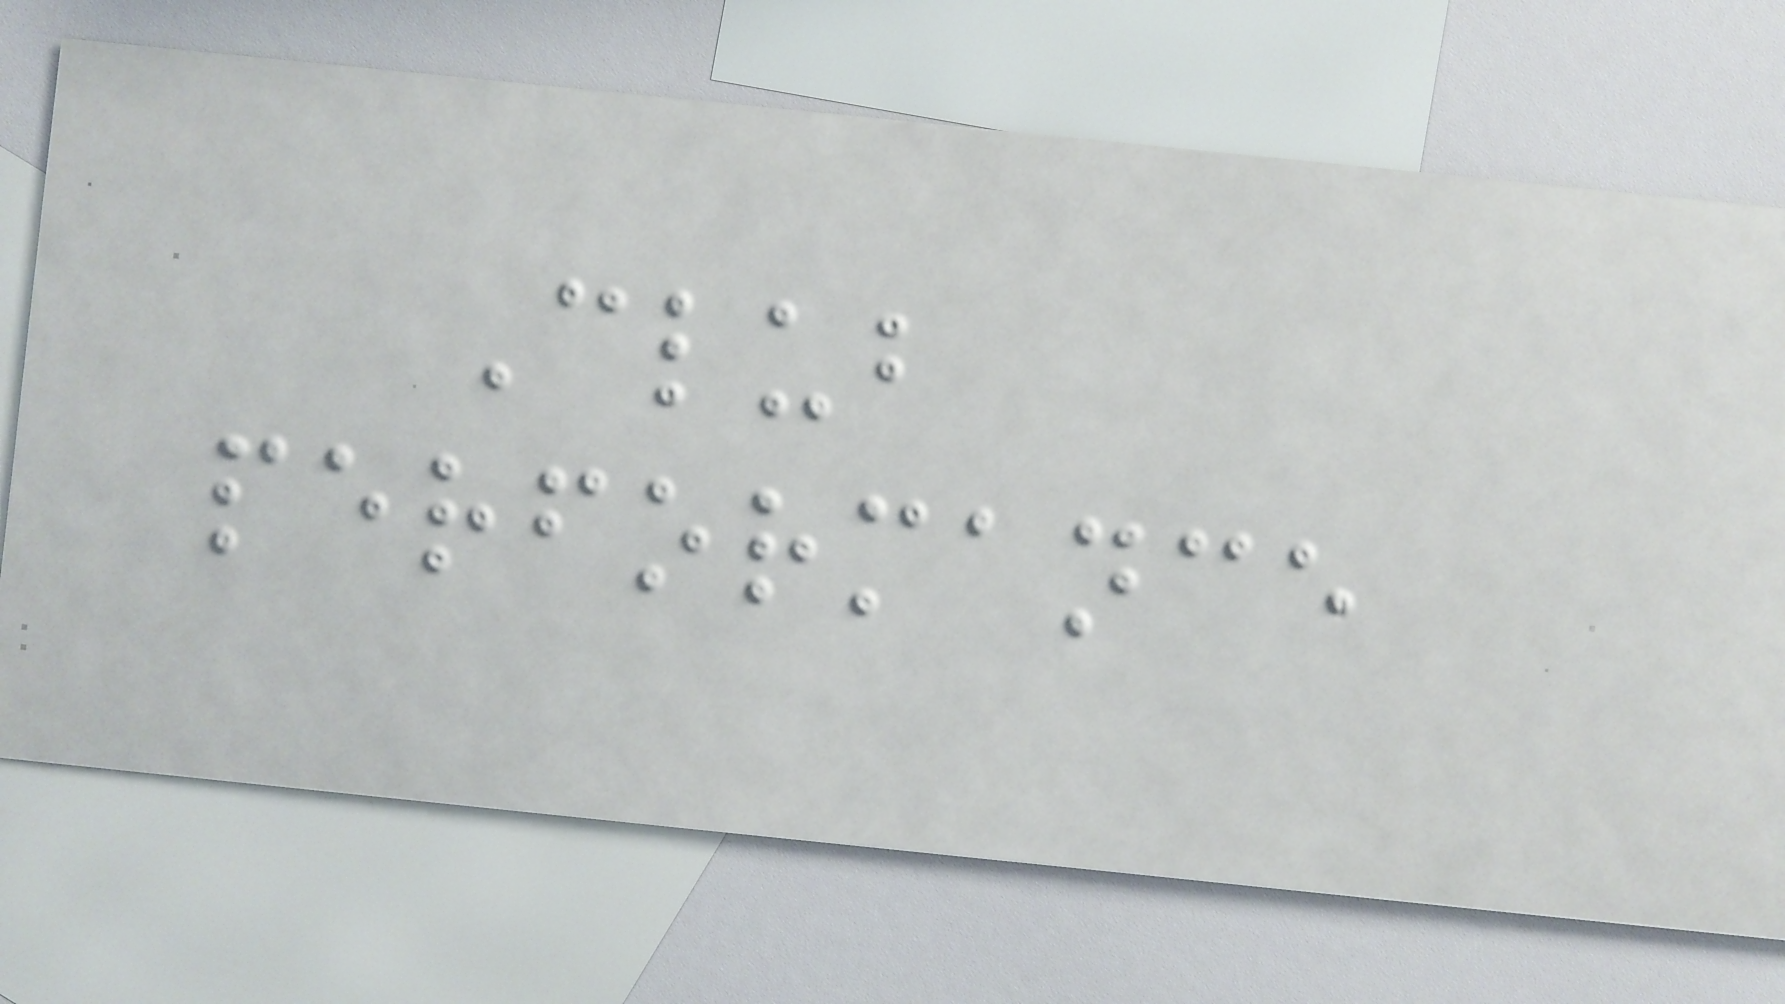Club
performance
